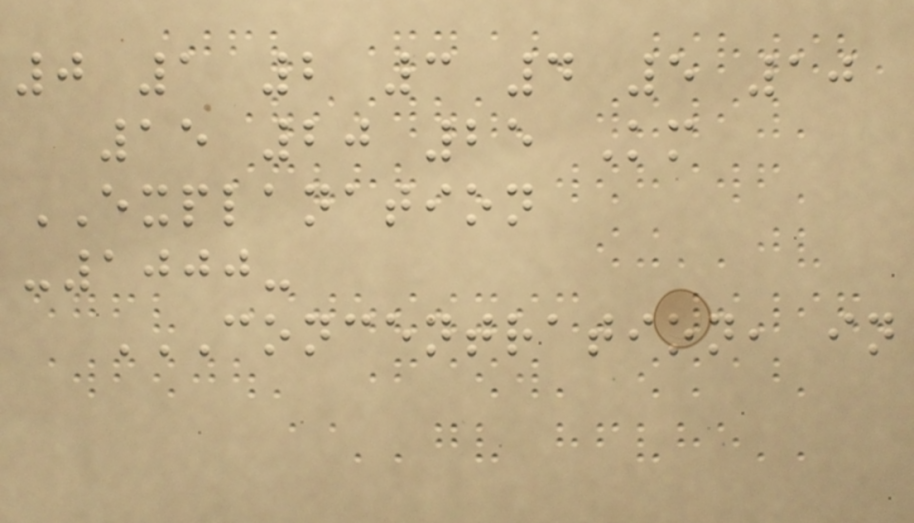0 1 2 3 4 5 10
15 20 25 Km
EXPLANATION
-1000-
CONCENTRATION, IN
